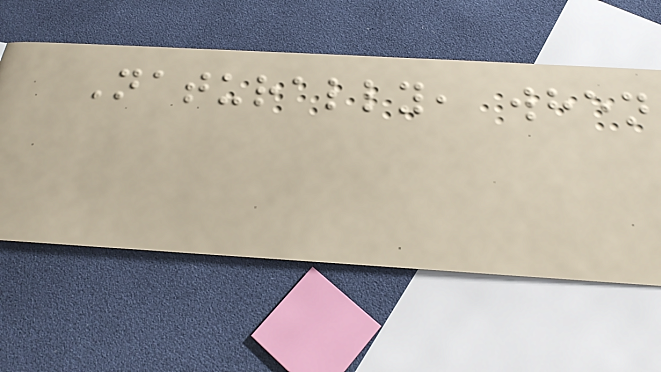Naturally, when
